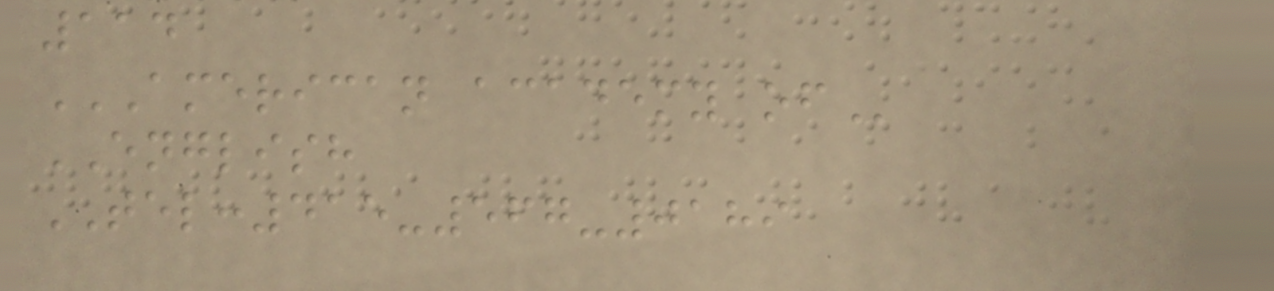114
AMERICAN ACADEMY OF
ENGLISH
TEL:415-567-0189
